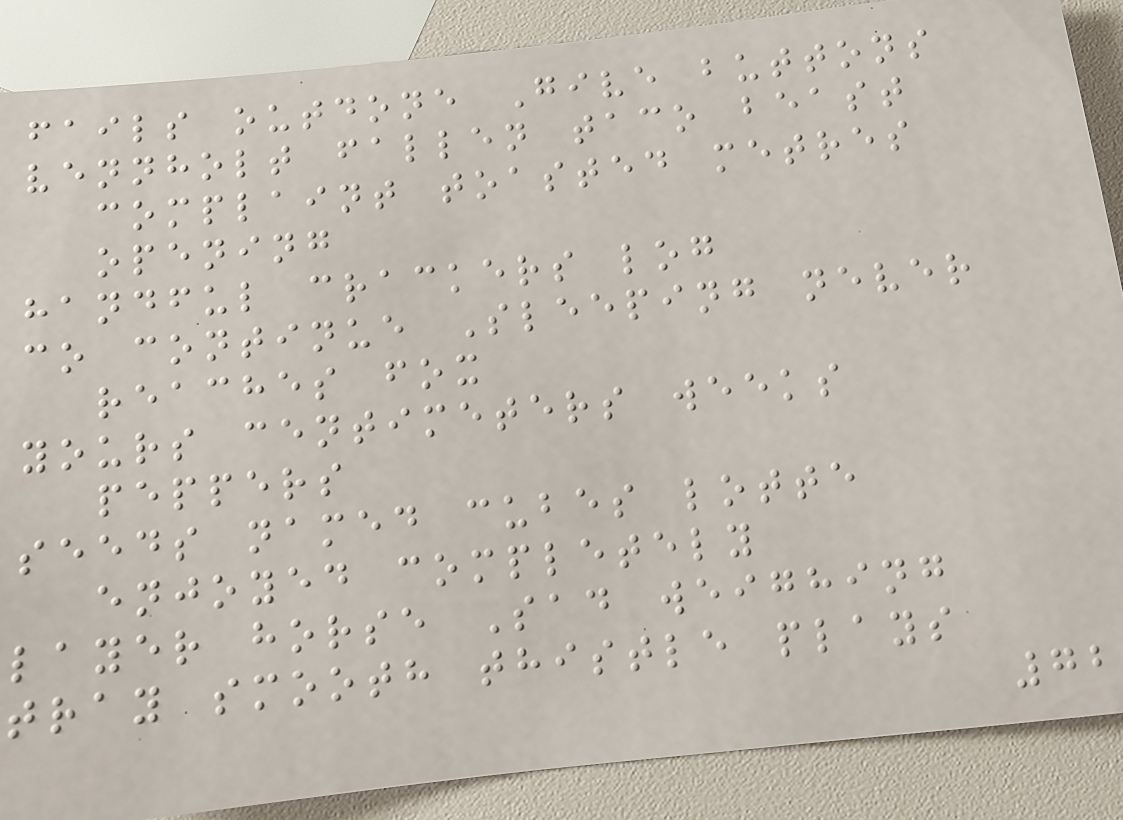fails outdone Give buttons
vennholt fallen taco beast
complaint toasted metres
opening
handful crackers log
co continue Sleeping never
reaches fox
yours centimeters weeks
peppers
seeds named cubes lotte
enjoyed completely
layer horse Sad weighing
tray smooth thistle plays
72
